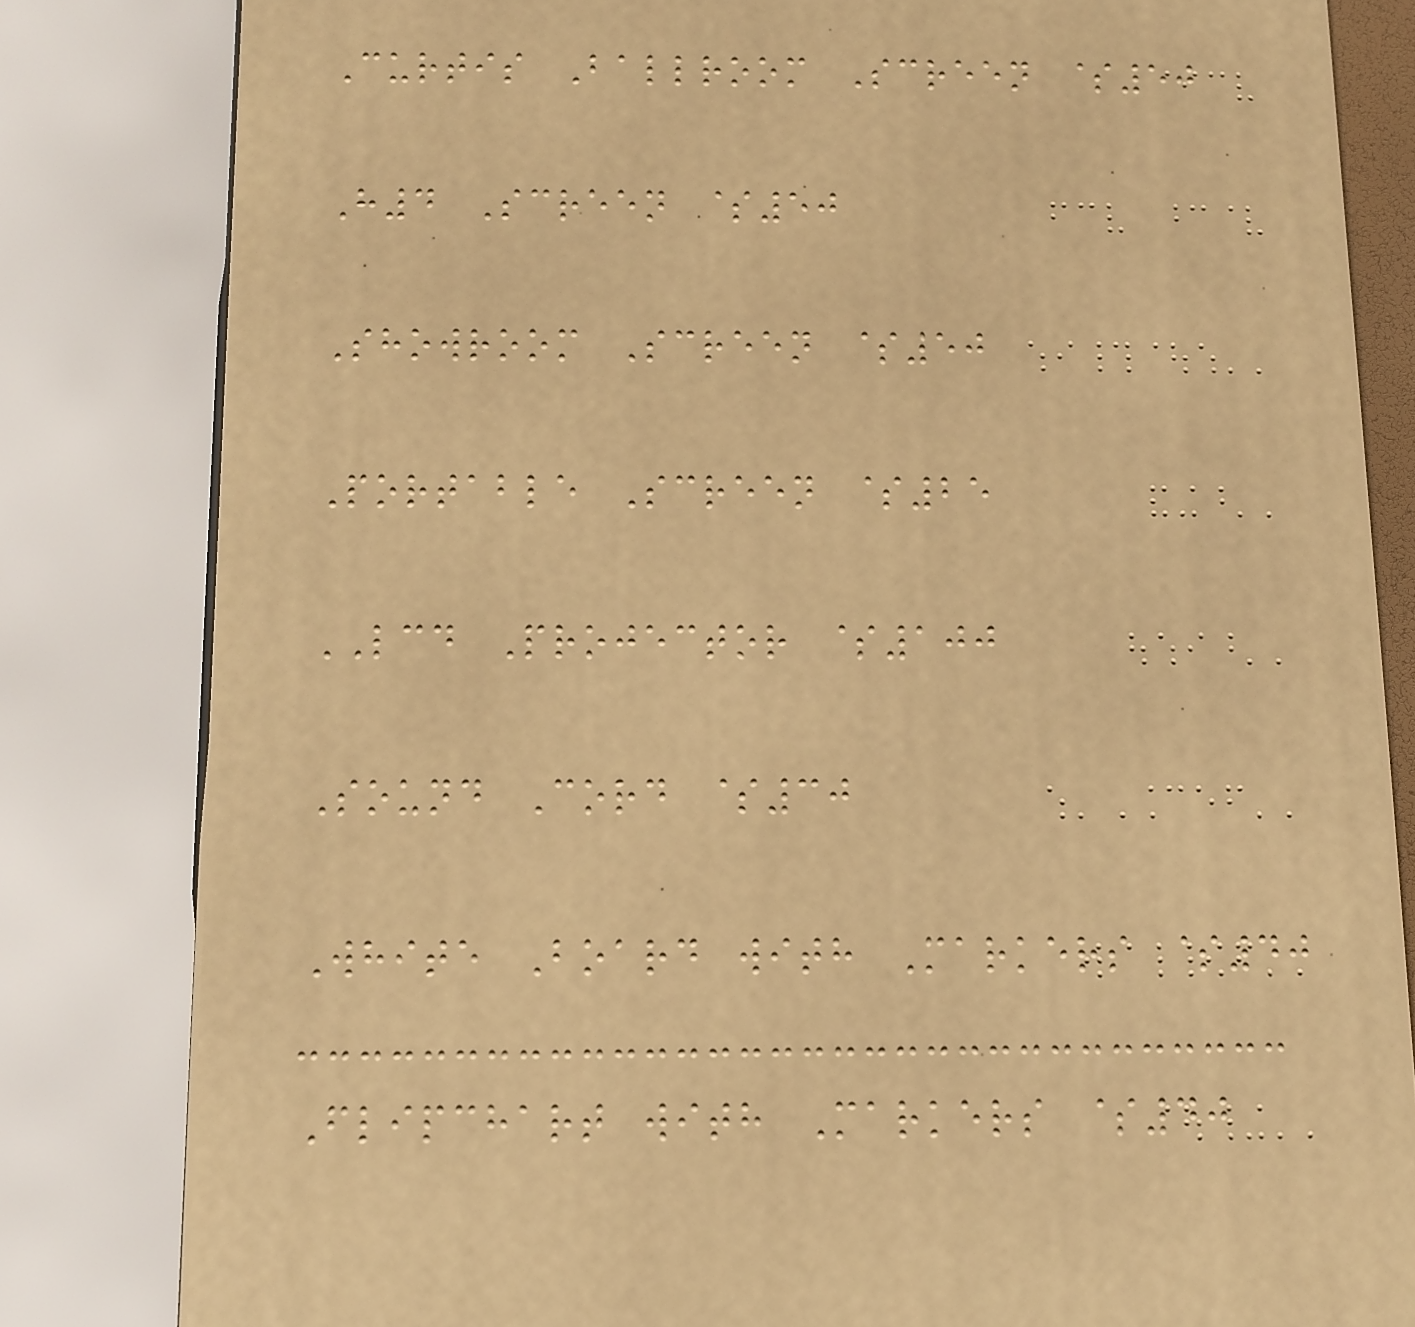Curtis Ballroom Screen $50
H4 Screen $50
Showroom Screen $50
Portable Screen $25
LCD Projector $100
Sound Cord $30
White Board with Markers $40
Flipchart with Markers $40
